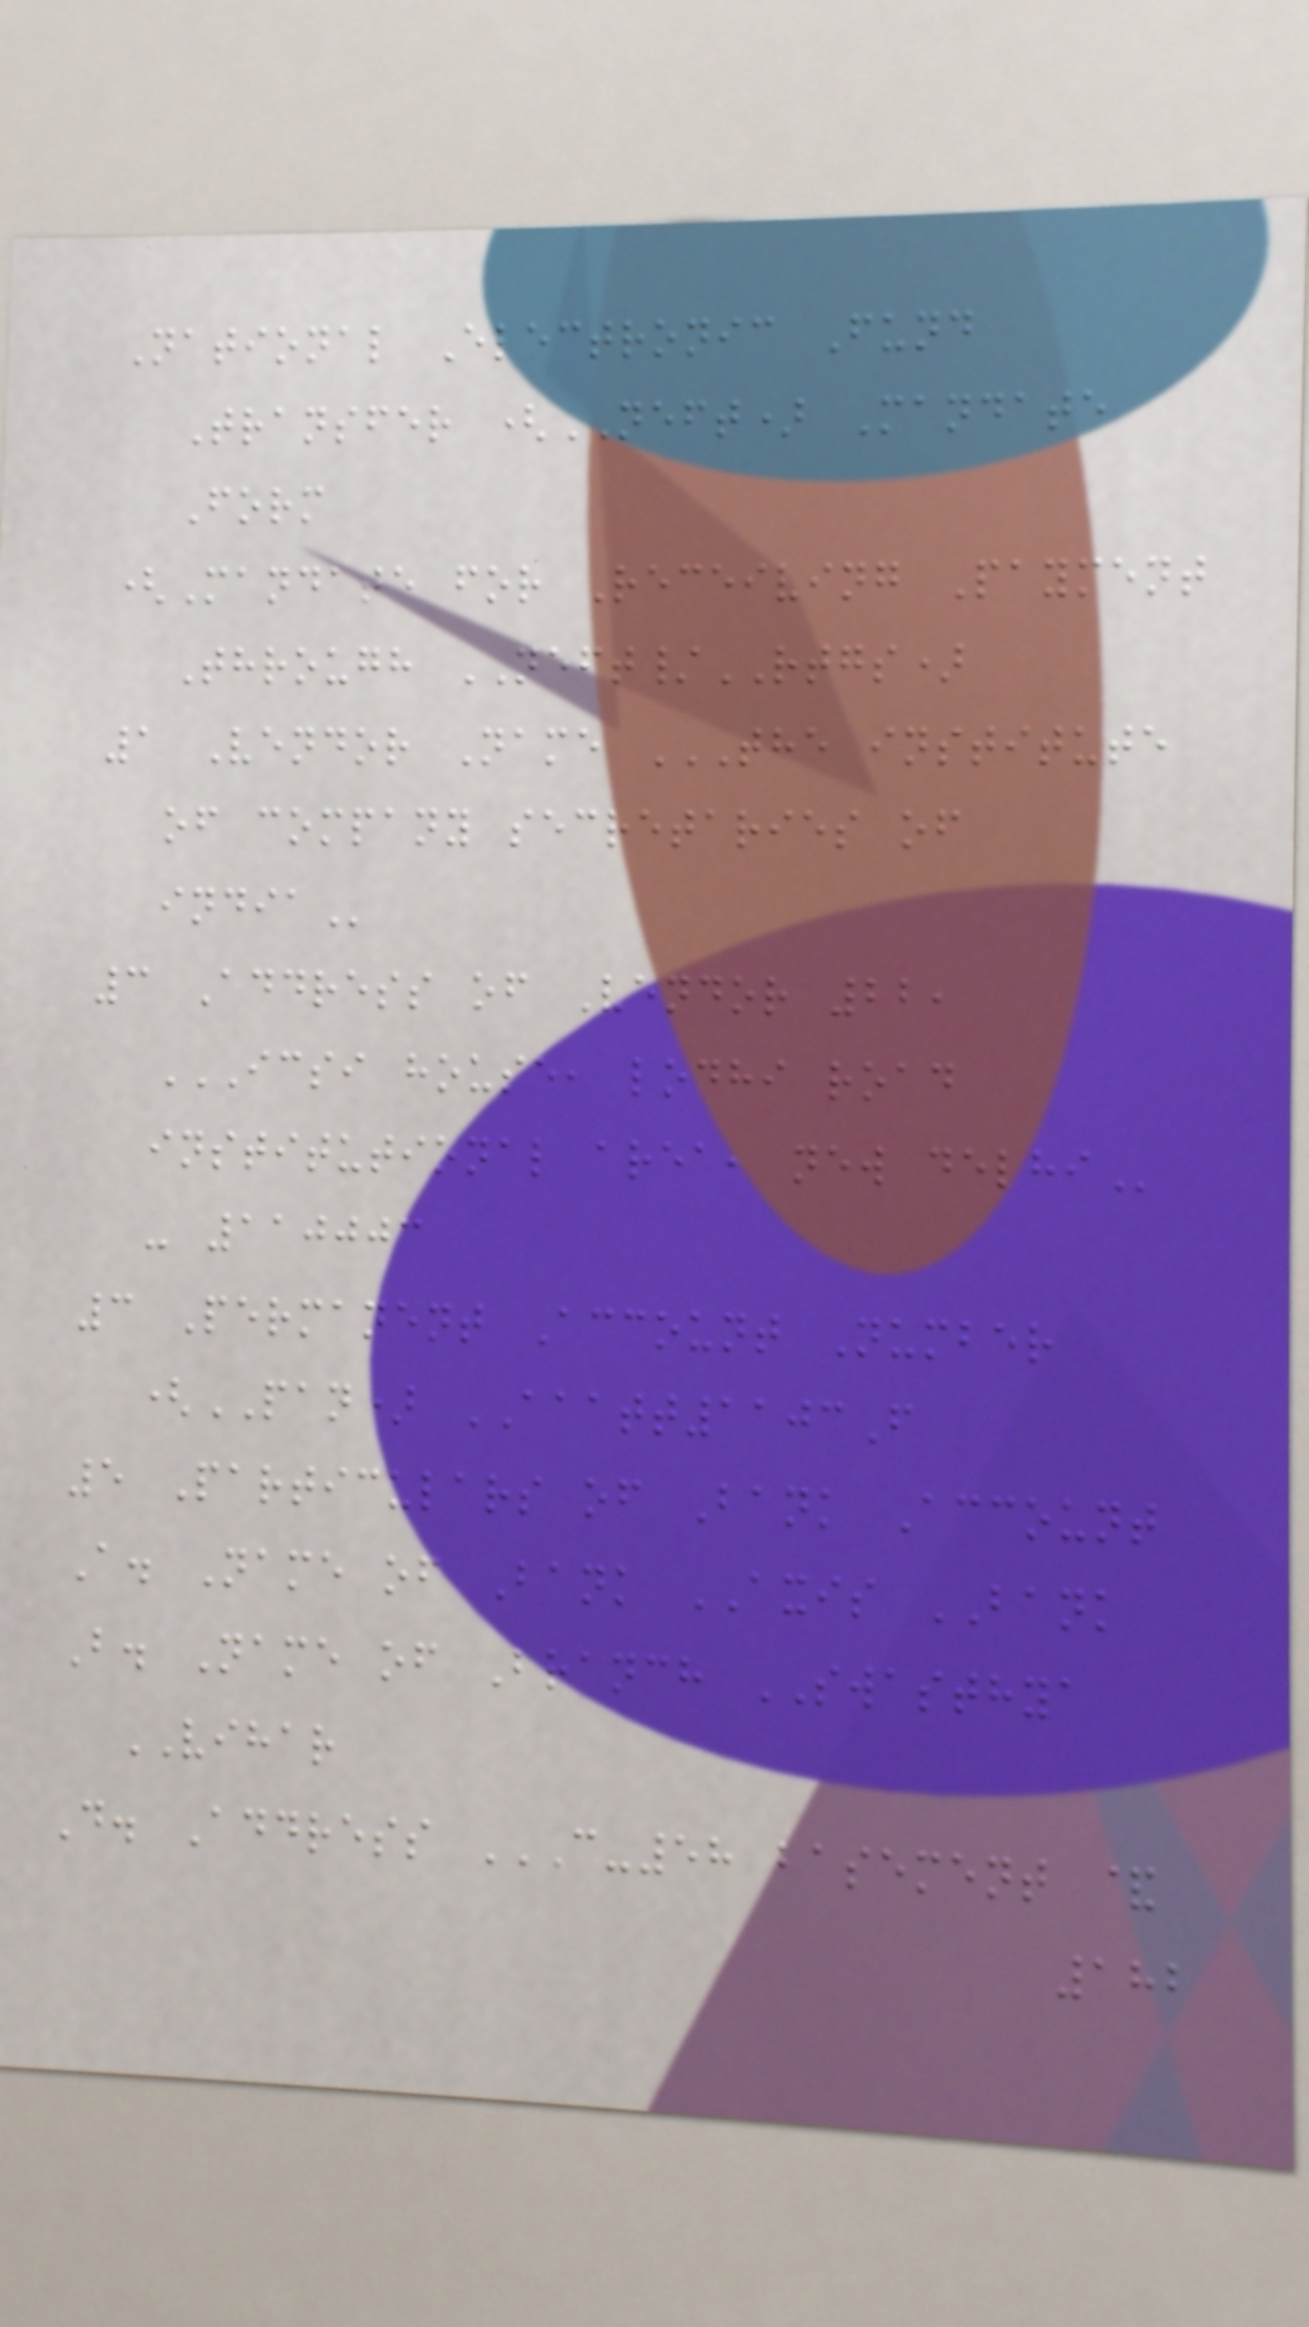National Electronic Fund
Transfer (NEFT) Mandate
Form
(Mandate for Receiving Payment
Through NEFT/RTGS)
1 Vendor Name THE INSTITUTE
OF COMPANY SECRETARIES OF
INDIA
3 Address of Vendor 22,
ICSI HOUSE, LODHI ROAD
INSTITUTIONAL AREA, NEW DELHI
- 110003
3 Permanent Account Number
(PAN) AAATT1103F
5 Particulars of Bank Account
A. Name of Bank AXIS BANK
B. Name of Branch SWASTHYA
VIHAR
D. Address C-58 BASEMENT &
182
